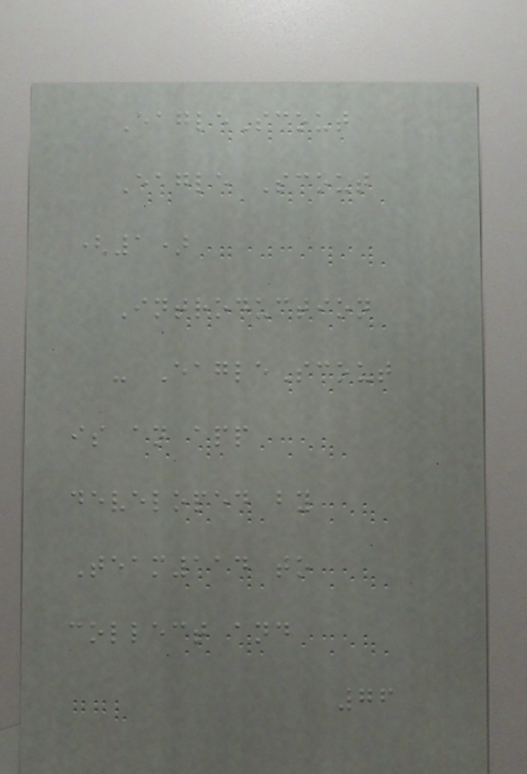EagleScout
Eagle Scout
(1)
Introduction
- EagleScout
is an app
developed by
Team114 to
collect and
76
